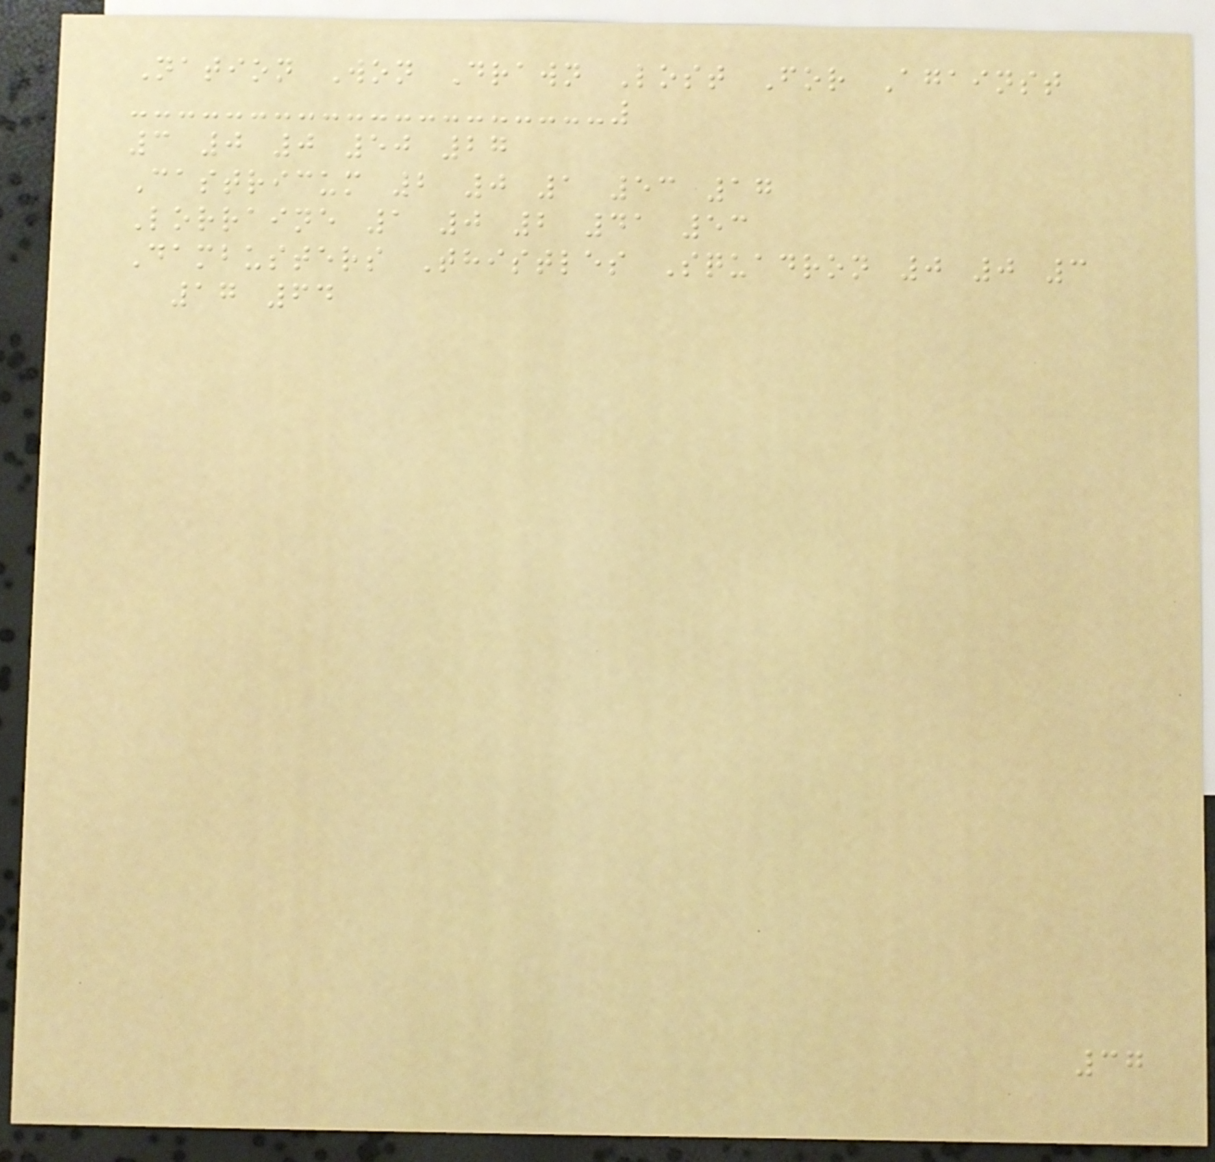Nation Won Drawn Lost For Against
3 0 0 50 27
Castricum 2 0 1 53 17
Lorraine 1 0 2 41 53
Dambusters Thistles Squadron 0 0 3
17 64
37
